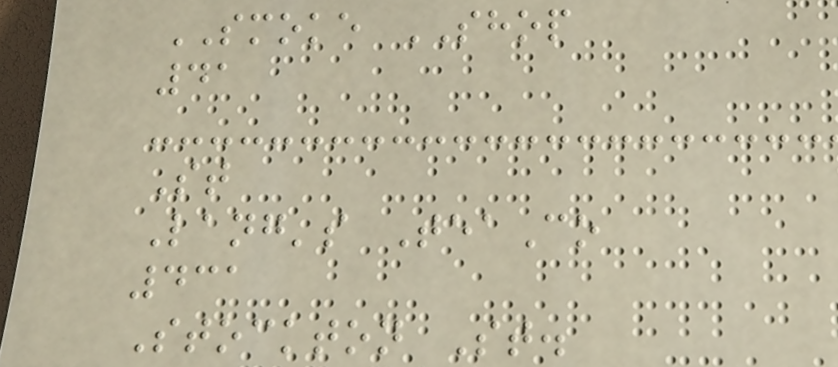SMOKE SHOP
41
St
Lang's TeaCo
431
Stockton St.
